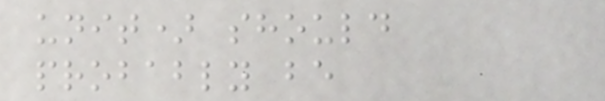unit) should
probably be
